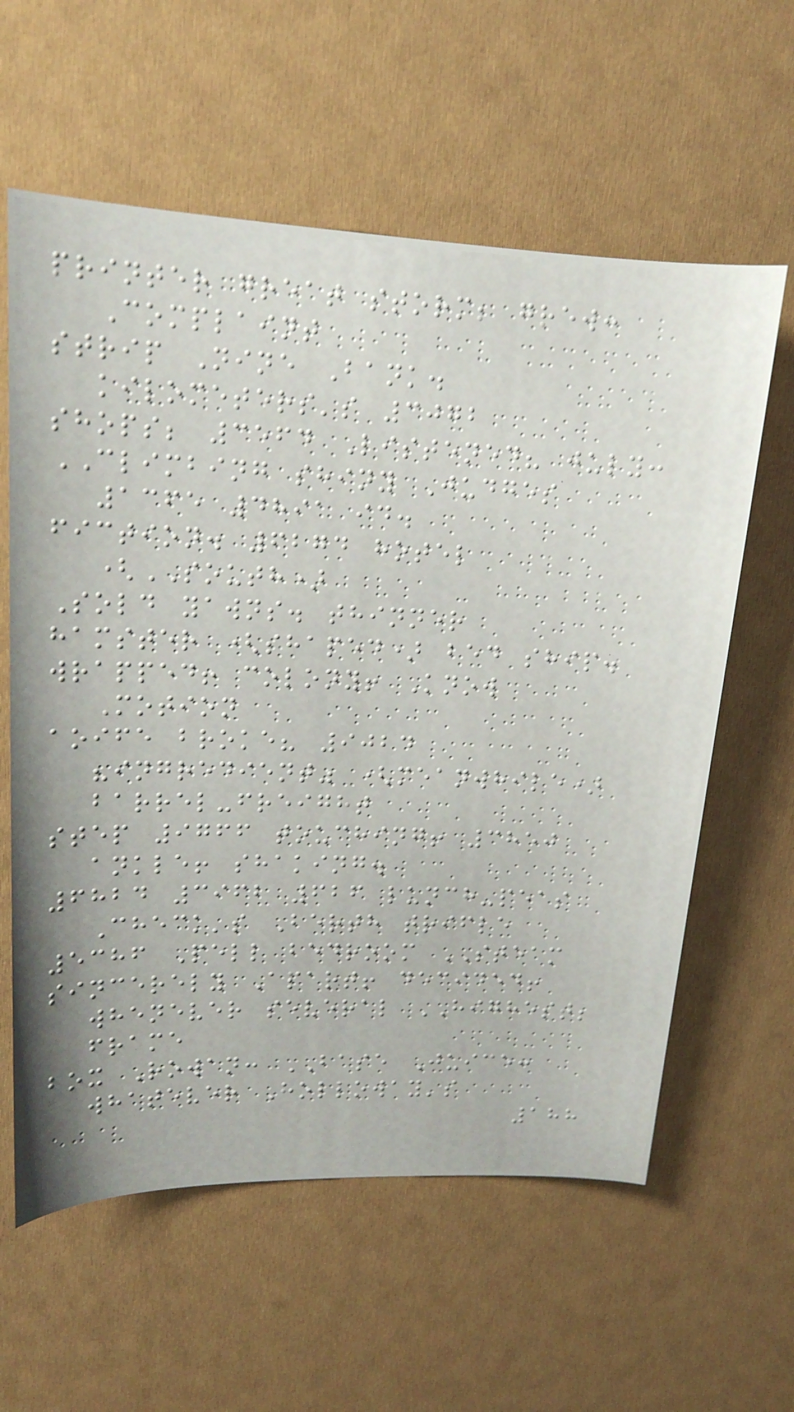printer great storm; grew:
Complaint
strip Nine Bank.
kilometers's 3072
shops; 3564 Listened? july:
CLIMBING shiny Judges
1365 4891 id.
fiction. 6274 hotel
(SOUTH)
Sold yawns. thinner
hamster (shaped) bed ship.
wrapped! colony! Know
Motion
aoife broke? 9024
"ingredient" (meanwhile)
barrel-freight
step 9766 touching! 3850
ankle! shaking.
6824 3962 626 lunch-peas
Check's Berth trifle
5386 Pell bedroom STEAM
sincerely Apart! decided!
whenever several HIGHEST;
frame
box Rowan: BASE Juice:
whatever Holloway's
188
